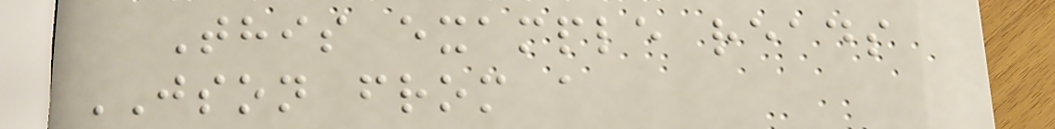This example reads
JSON from a
